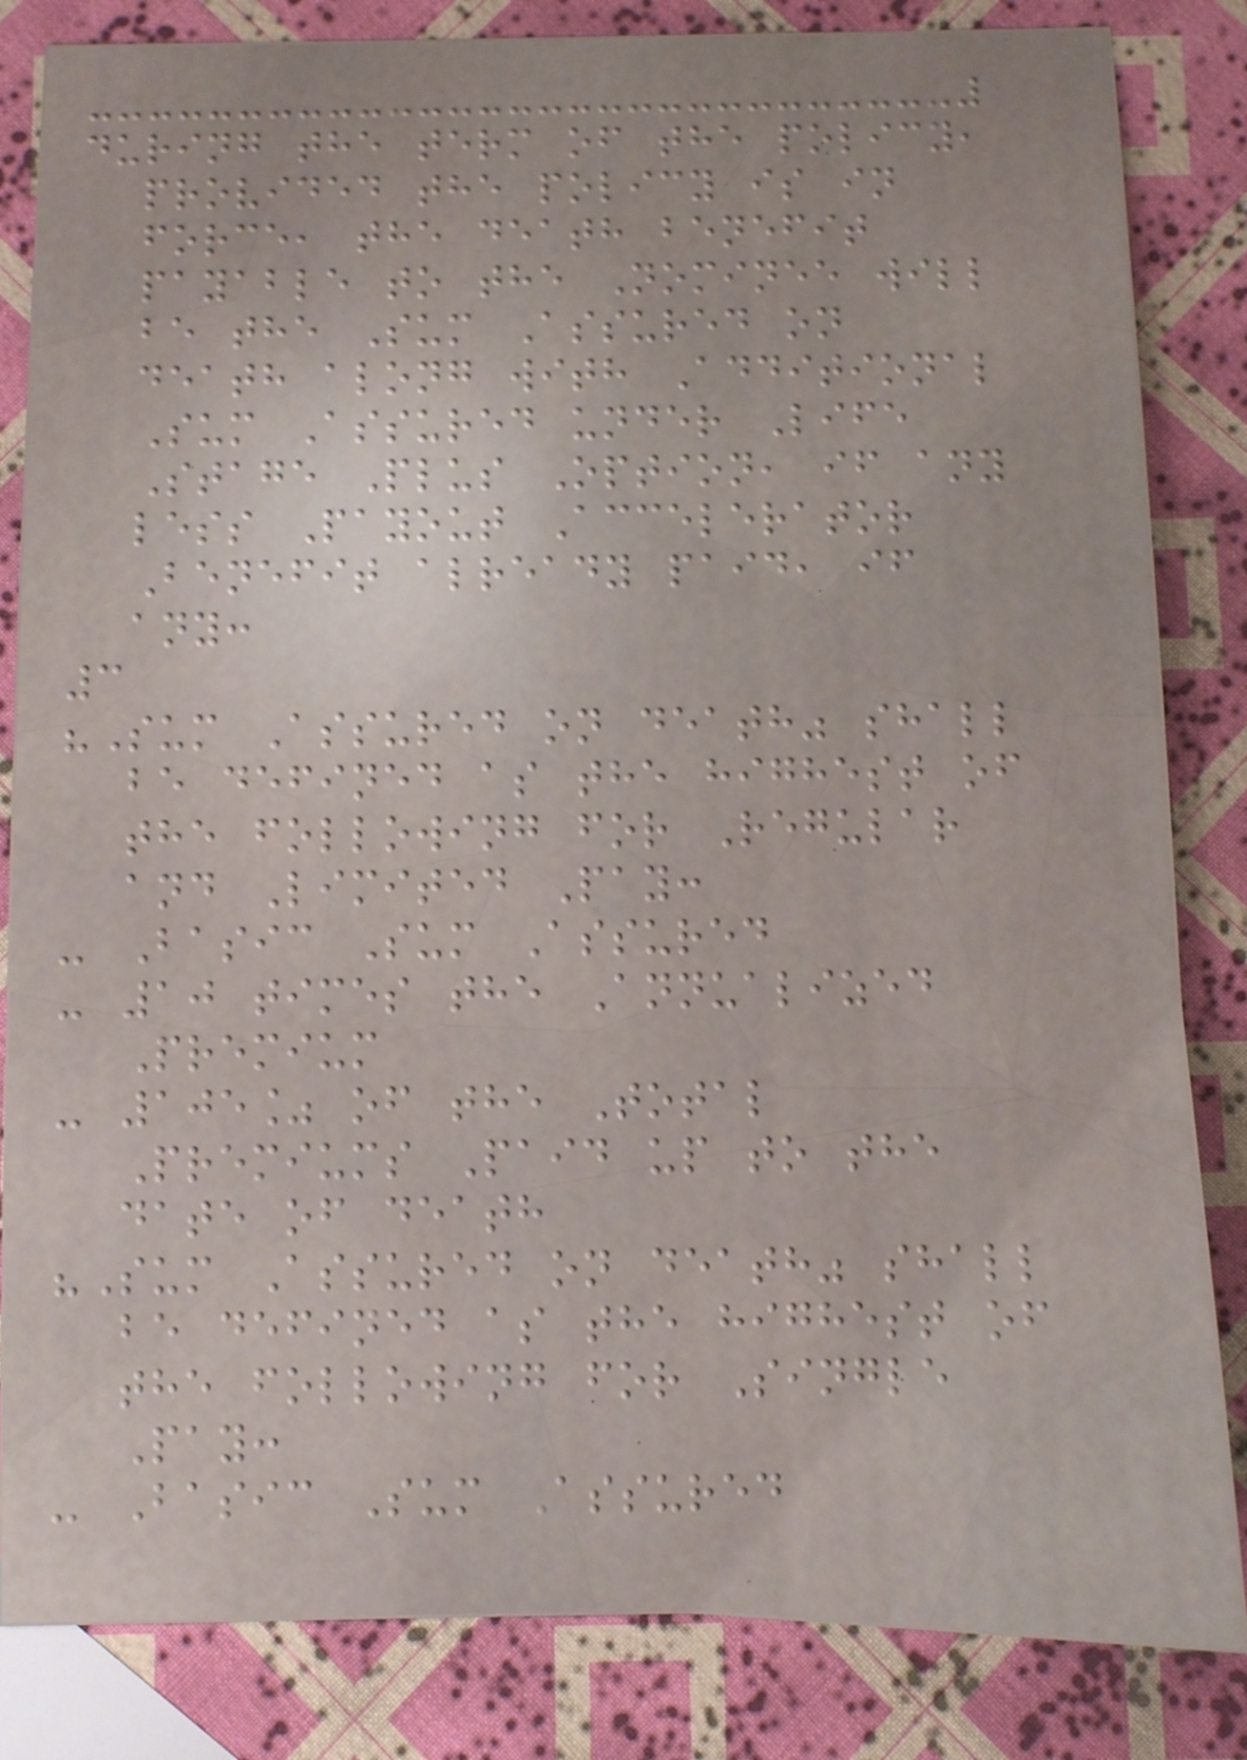during the term of the policy,
provided the policy is in
force, the death benefit
payable to the Nominee will
be the Sum Assured on
death along with Additional
Sum Assured under Life
Stage Plus Option, if any
less Payout Accelerator
Benefit already paid, if
any:
3
"Sum Assured on death" shall
be defined as the highest of
the following for Regular
and Limited Pay:
- Basic Sum Assured
- 10 times the Annualized
Premium
- 105% of the Total
Premiums Paid up to the
date of death
"Sum Assured on death" shall
be defined as the highest of
the following for Single
Pay:
- Basic Sum Assured
